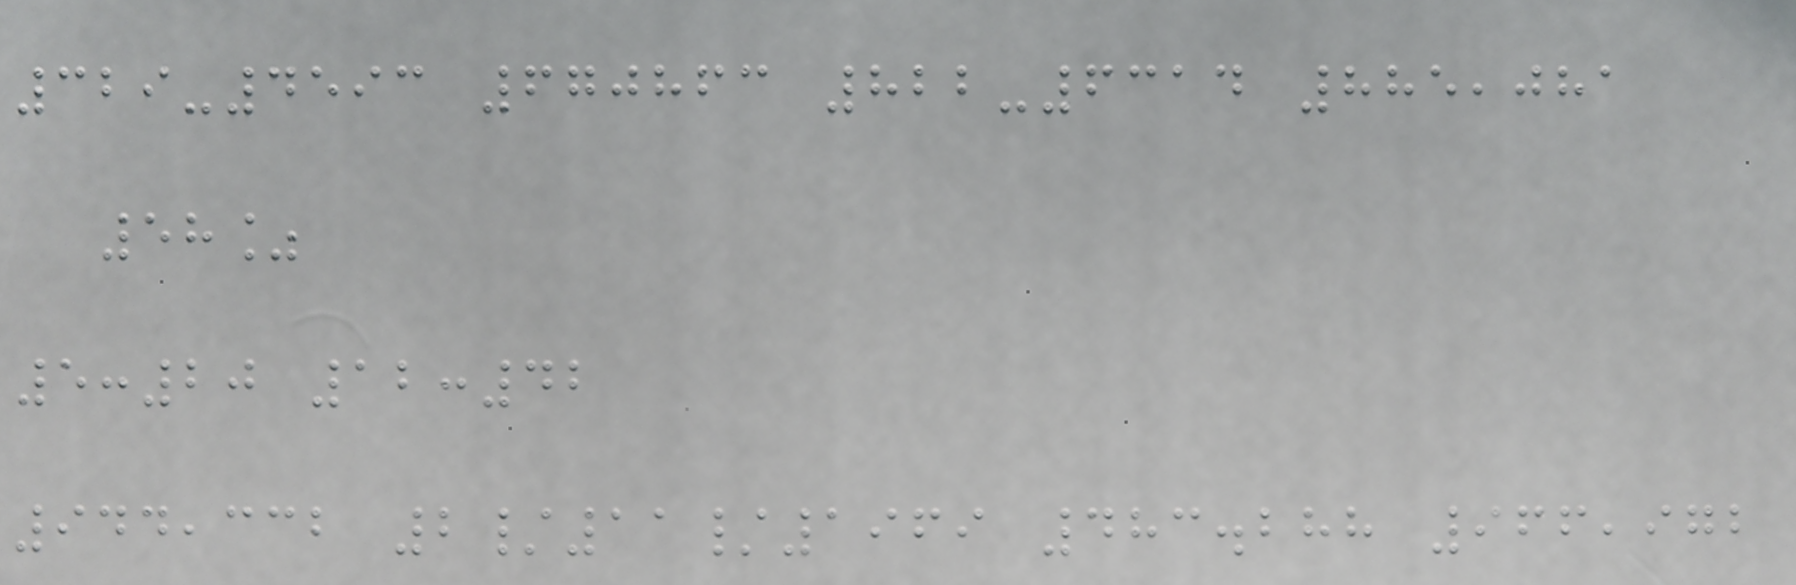329-4593 670863 822-6314 885,081
58%
5:20 12:42
944,332 2/11/1969 483.288 966,972
